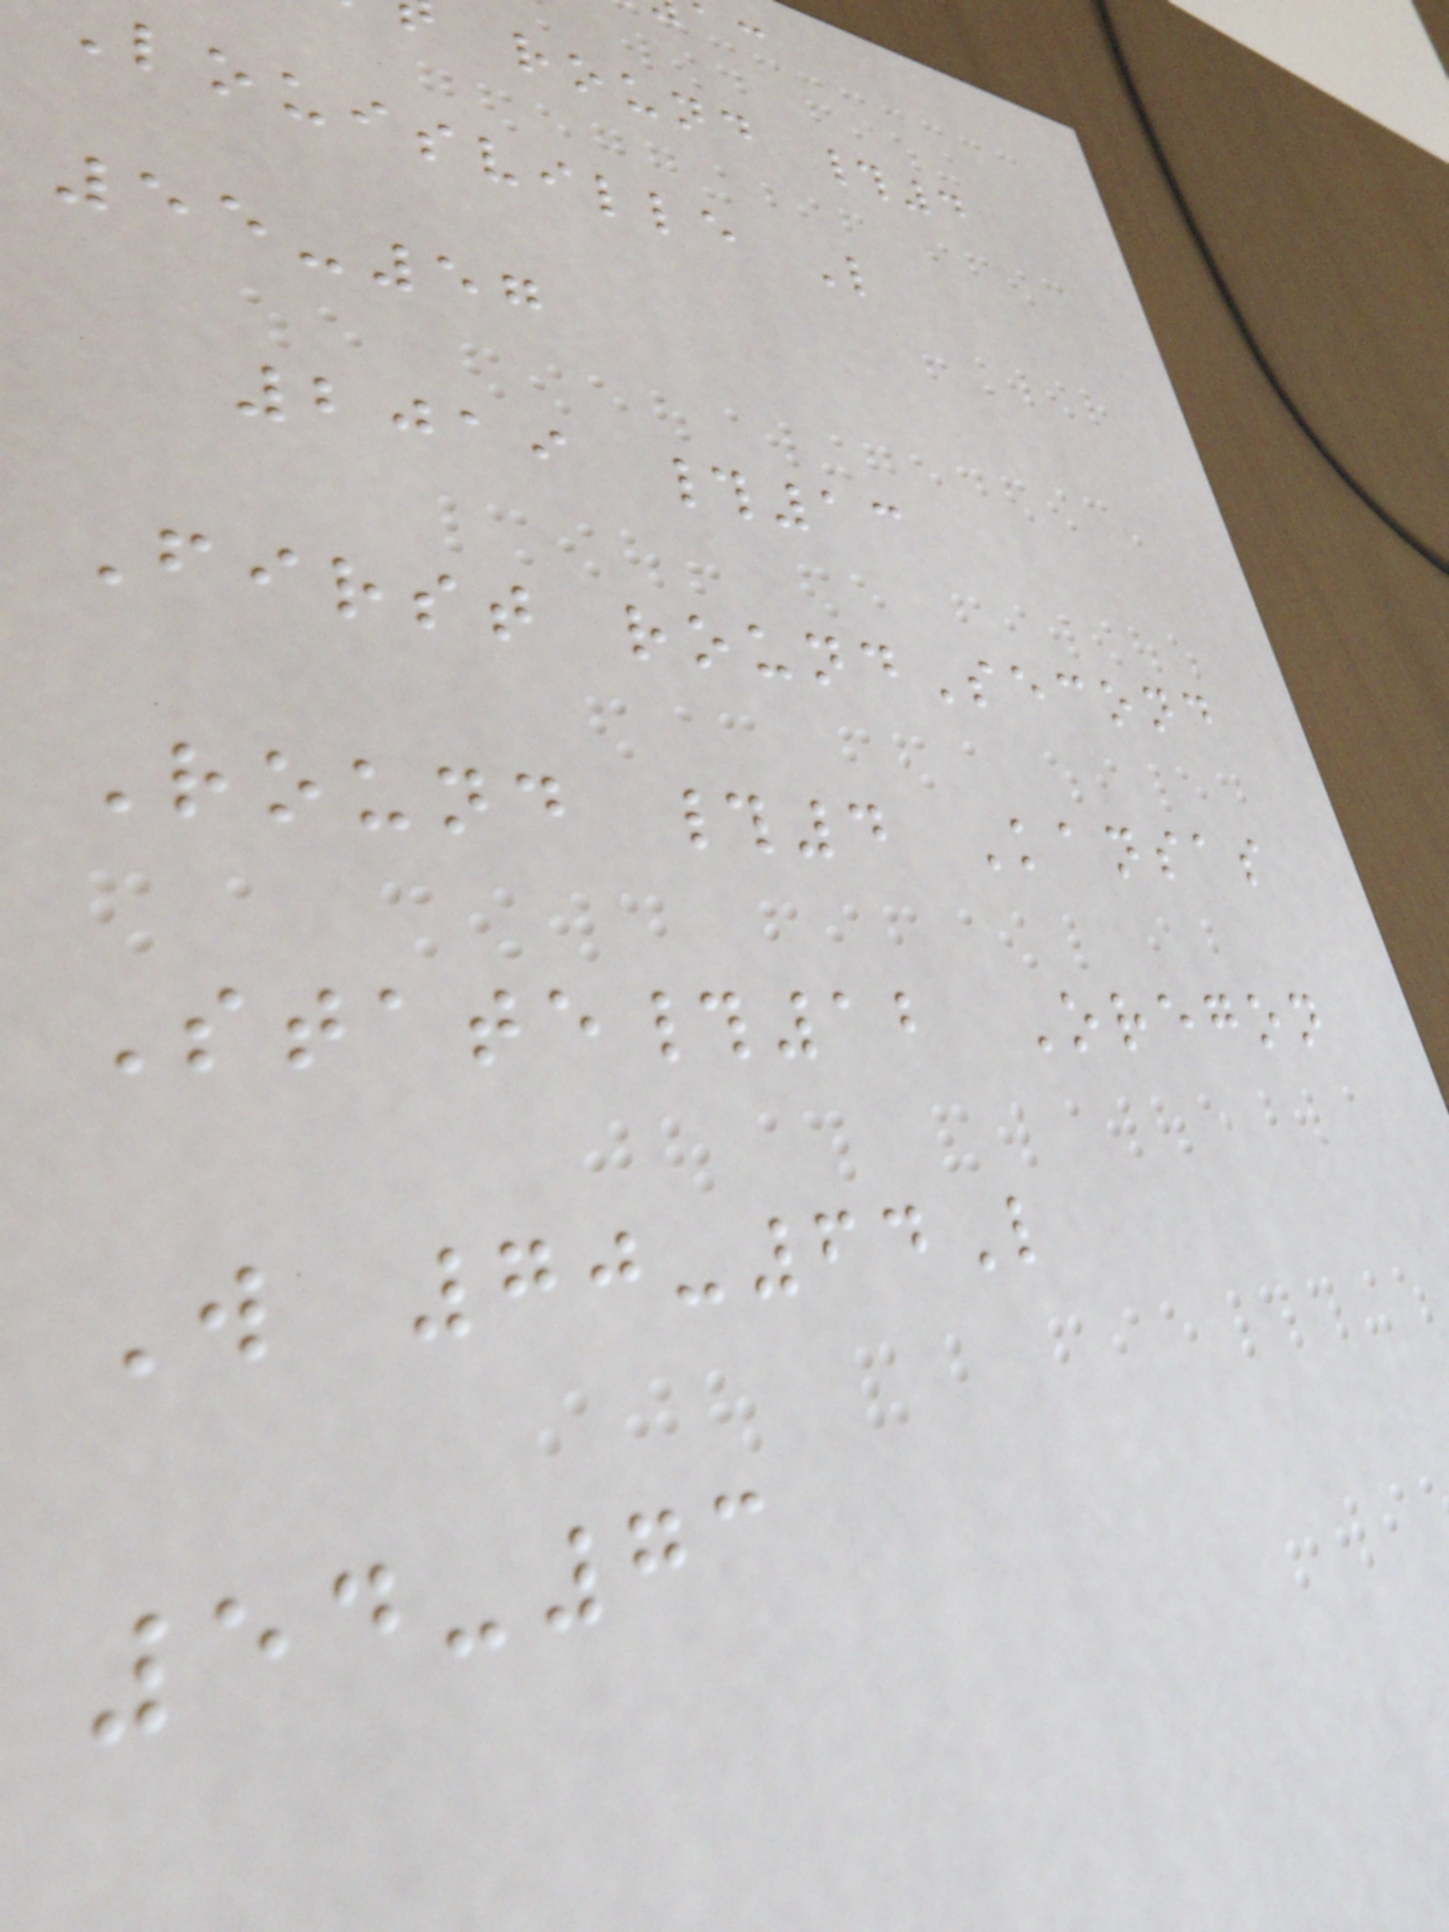round #4
louisville L
55-57
2019 #13
First roundSecond
Round #4 Kansas
State#12 Oregon
W 70-64L
54-73
